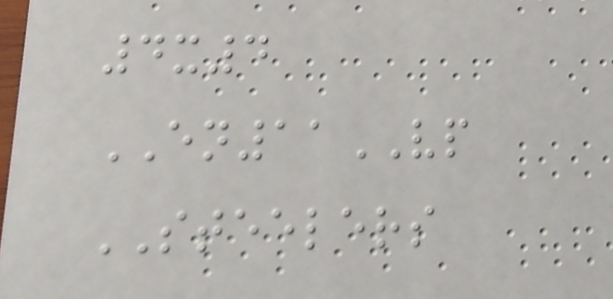4x4
EN11VP
STEELERS
